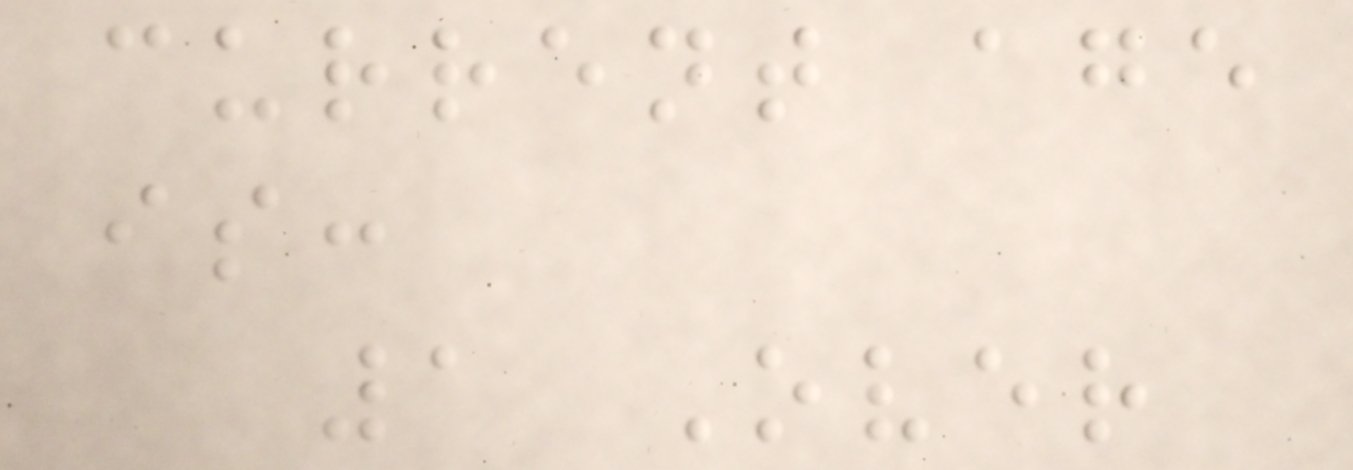current age
is:
1 Over
